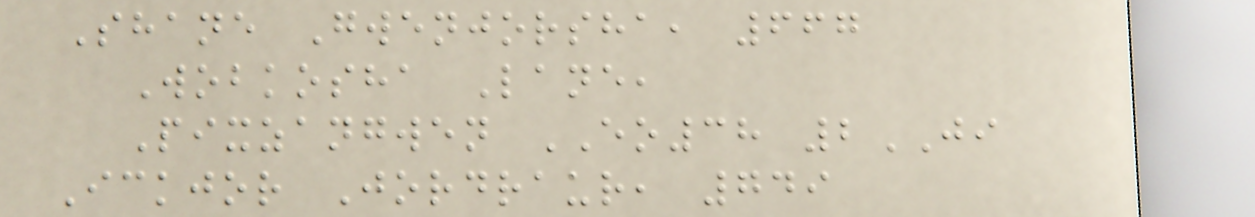Shane Gwenjorsha, 667
Wobkosha Lane,
Pixzangwen EO38 2JI
Ickjor Jordraur, 749
